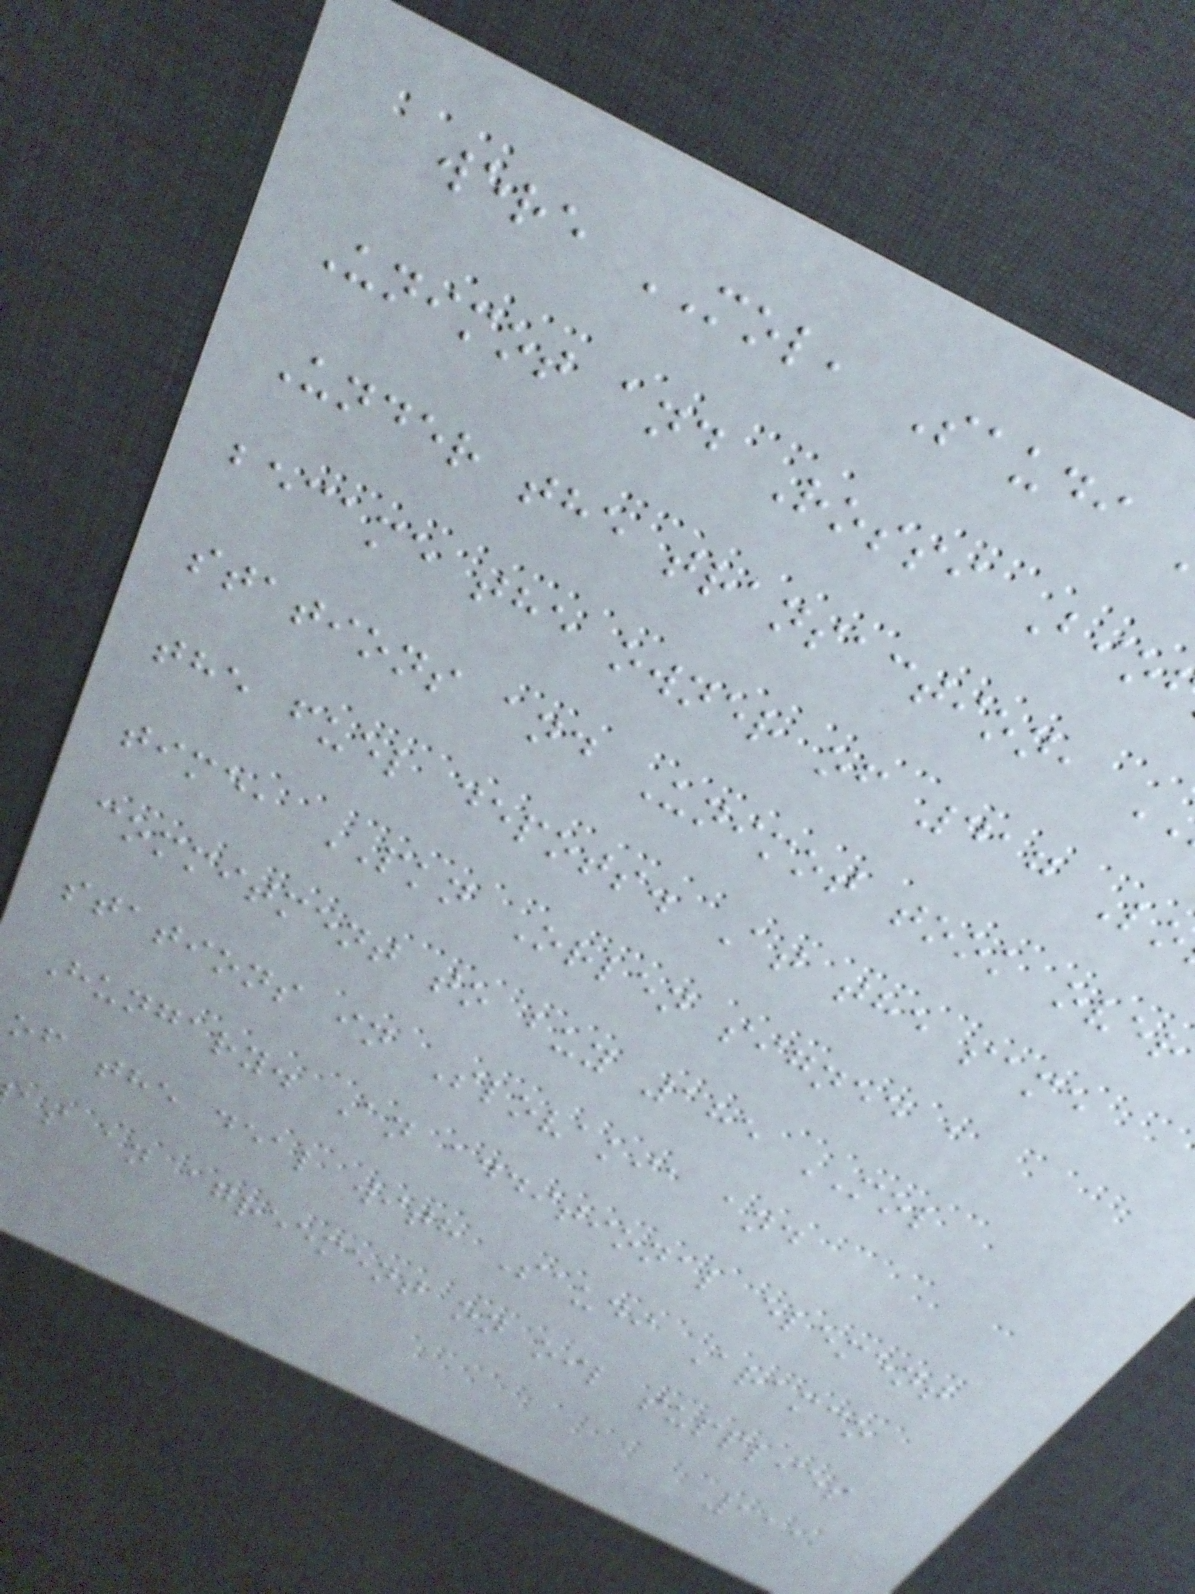were MOL, Saudi
Unimot and Rossi Bio
Under the transaction,
became the owner of 417 Lo
stations and Unimot took over
the fuel depots. At the same
time, PKN Orlen signed a
commitment to buy 185 MOL
stations in Slovakia and
Hungary. An additional element
of the deal with Saudi Aramco
as an agreement on oil supplies
111
